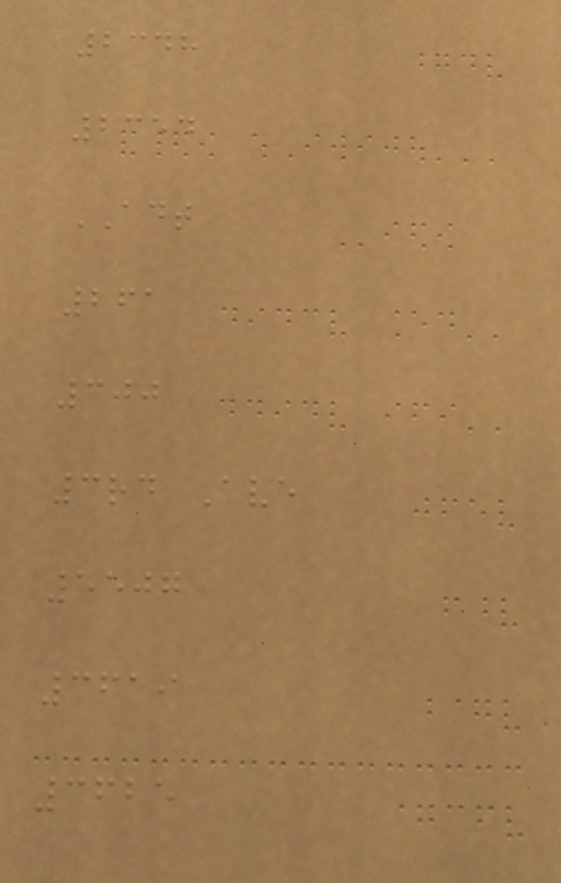2348
2354
ADT
261
300
3rd Ave
5507
3619
3625
